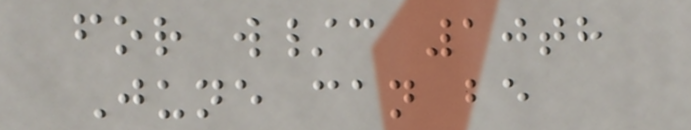for w/c 10th
June can be
